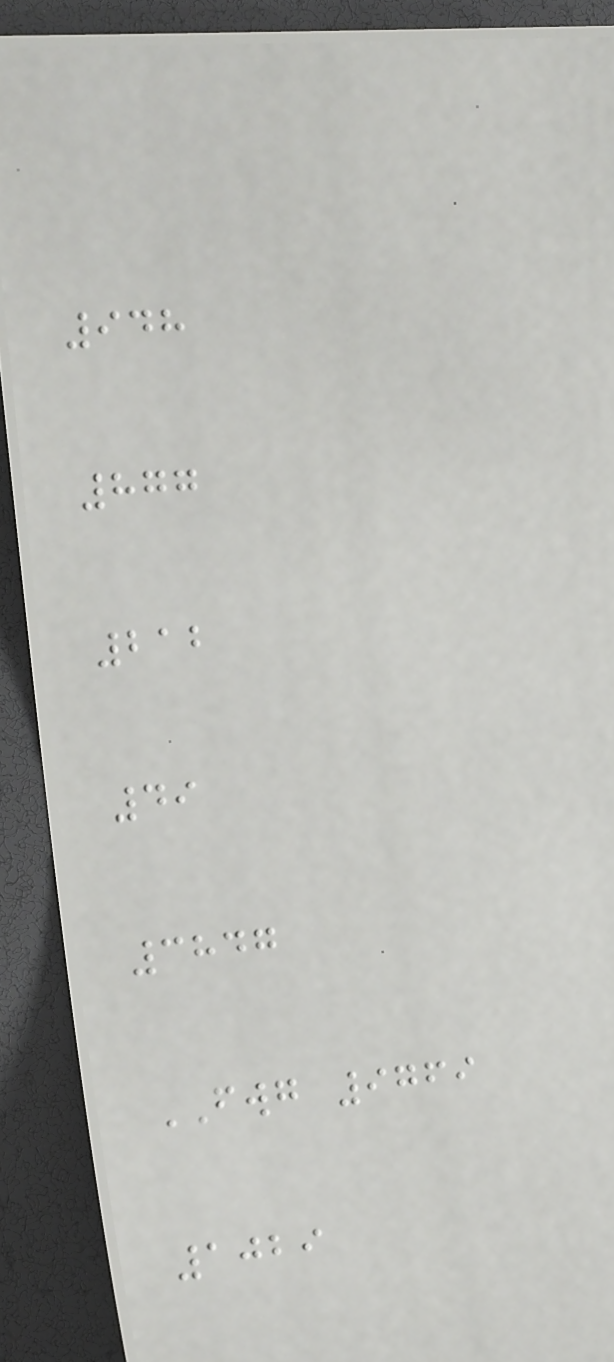948
877
212
49
3847
FWG 9769
1029
